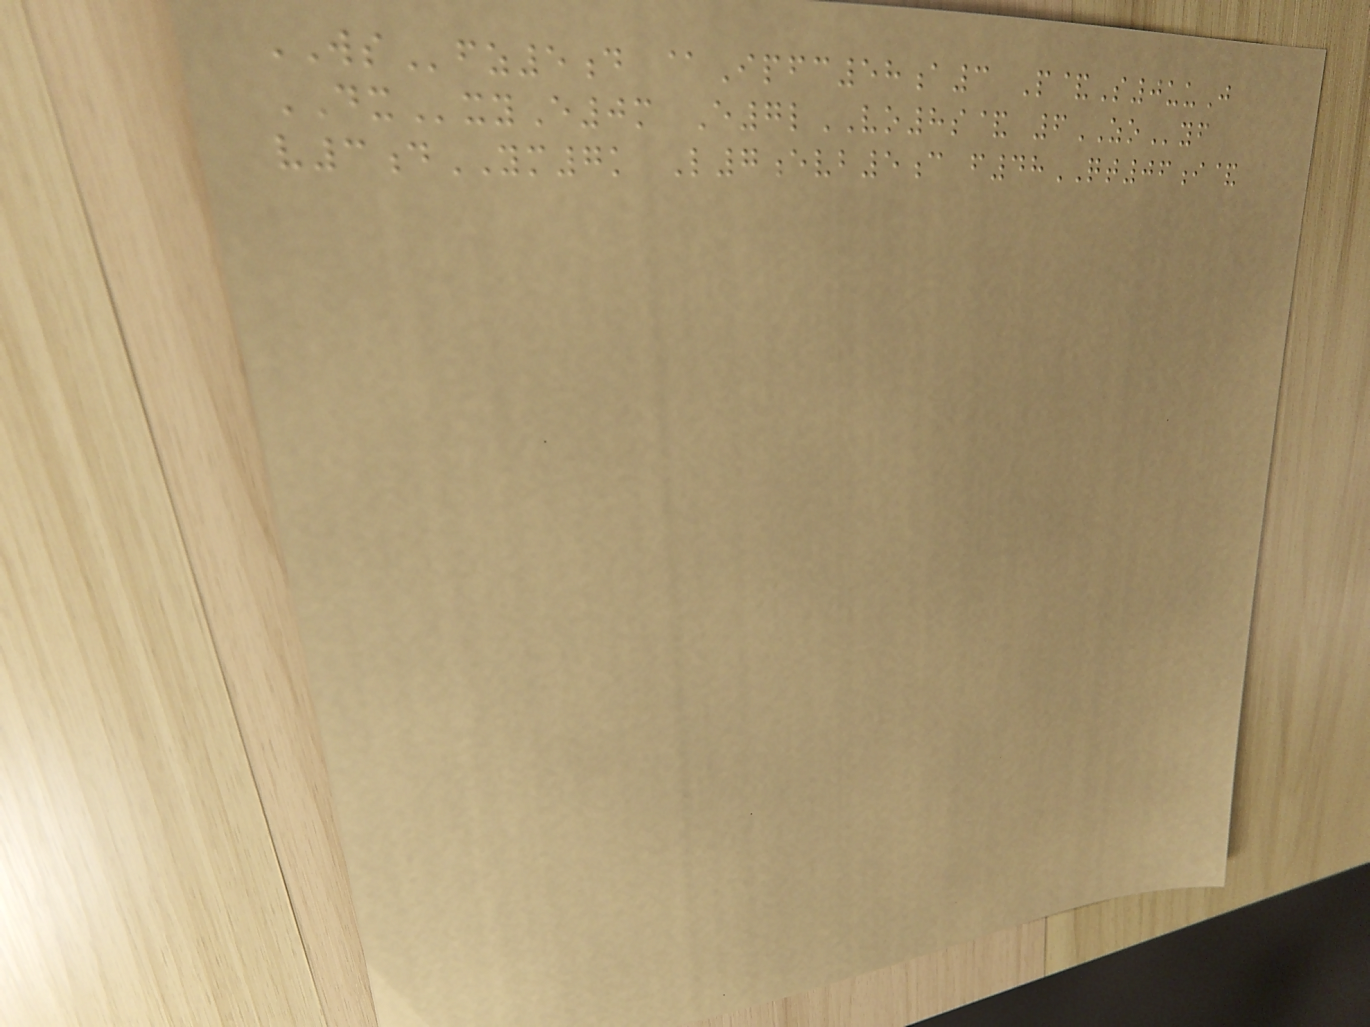WSfz5d @Ipfc58a3 P&S0uuJ
DXxyE0m E7lVO8s& 6ZOyf
v3dYM7k L7evb5c f48QT06i&
